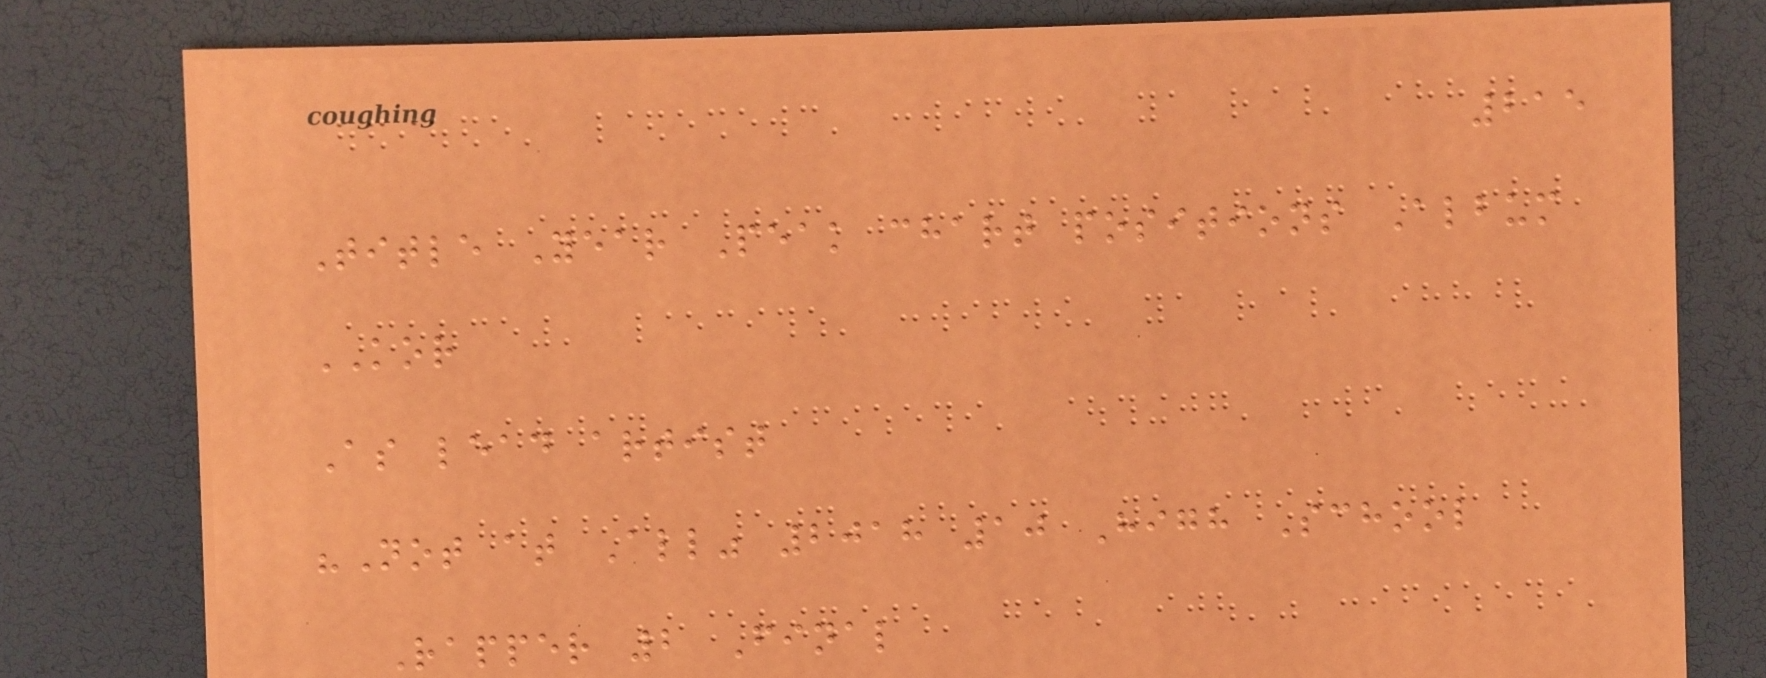215
Title Year Peak chart positions Album
KOR
As lead artist
"Not at All" 2018 10 High School
Rapper 2 Final
